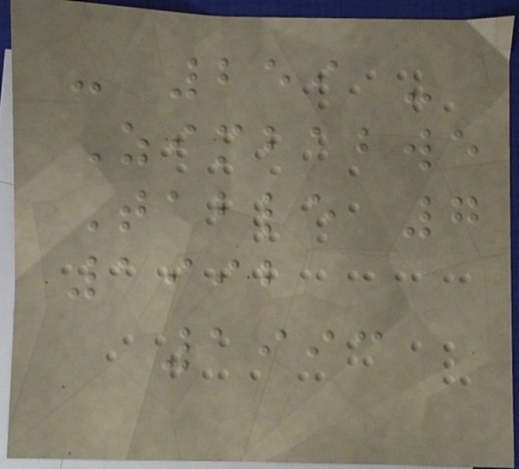- 259 -
Zimbabwe
Table 7
1992
1993
